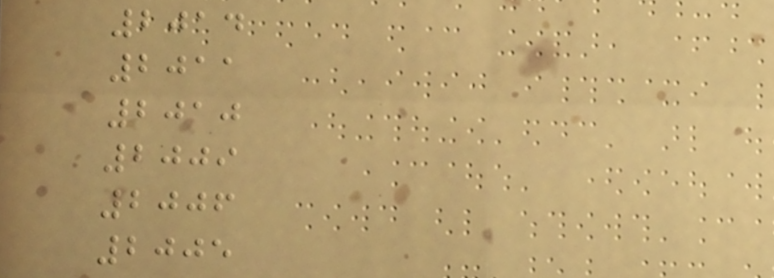2014
2011
2010
2009
2006
2005
